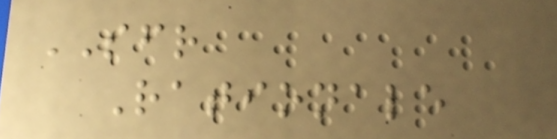SFR
Rationale
